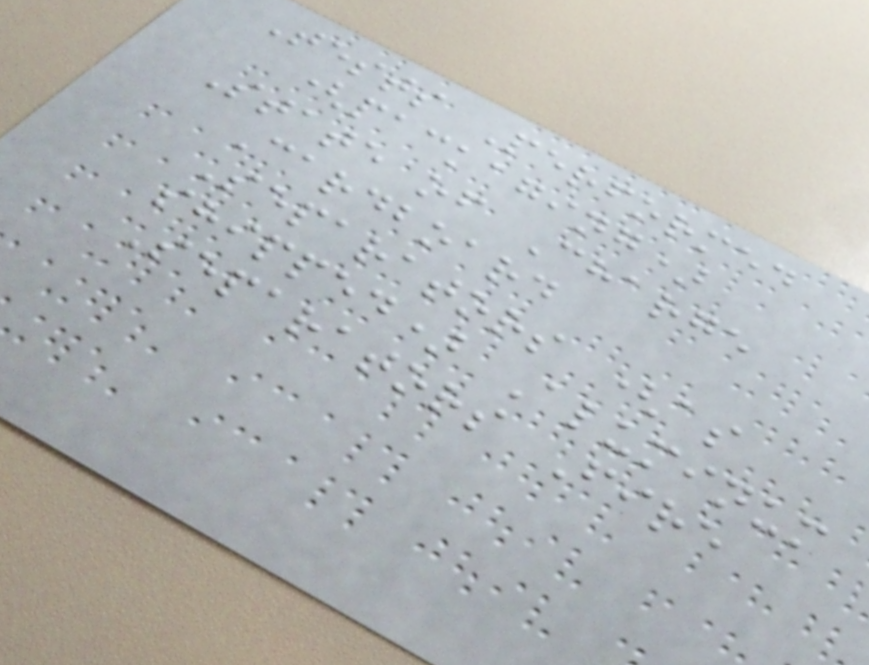Tests Performed
(packaging)
State of Charge
Cardboard
Separators (as
shipped) Aluminum
Separators Fire
